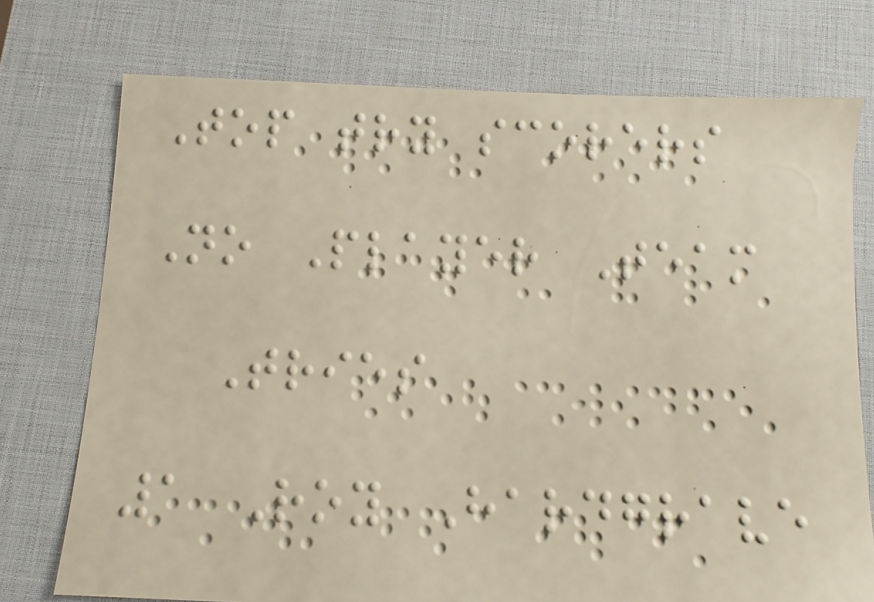Top try scorers
No Player Team
Tries
1 Roy Hardgrave
